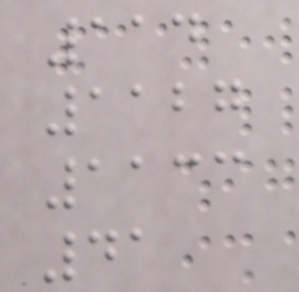114
1127
1133
41
